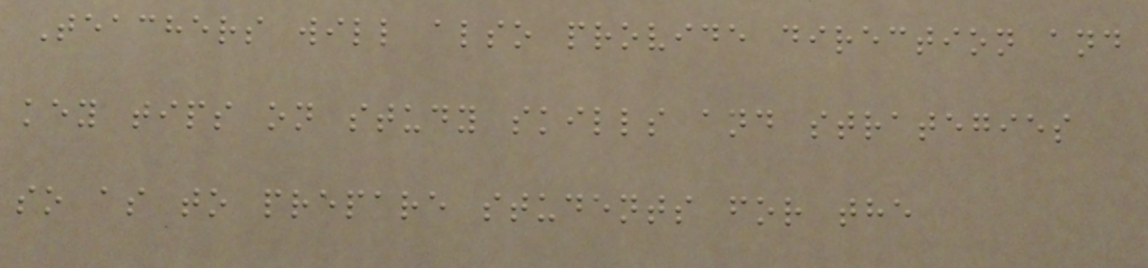Teachers will also provide direction and
key tips on study skills and strategies
so as to prepare students for the
